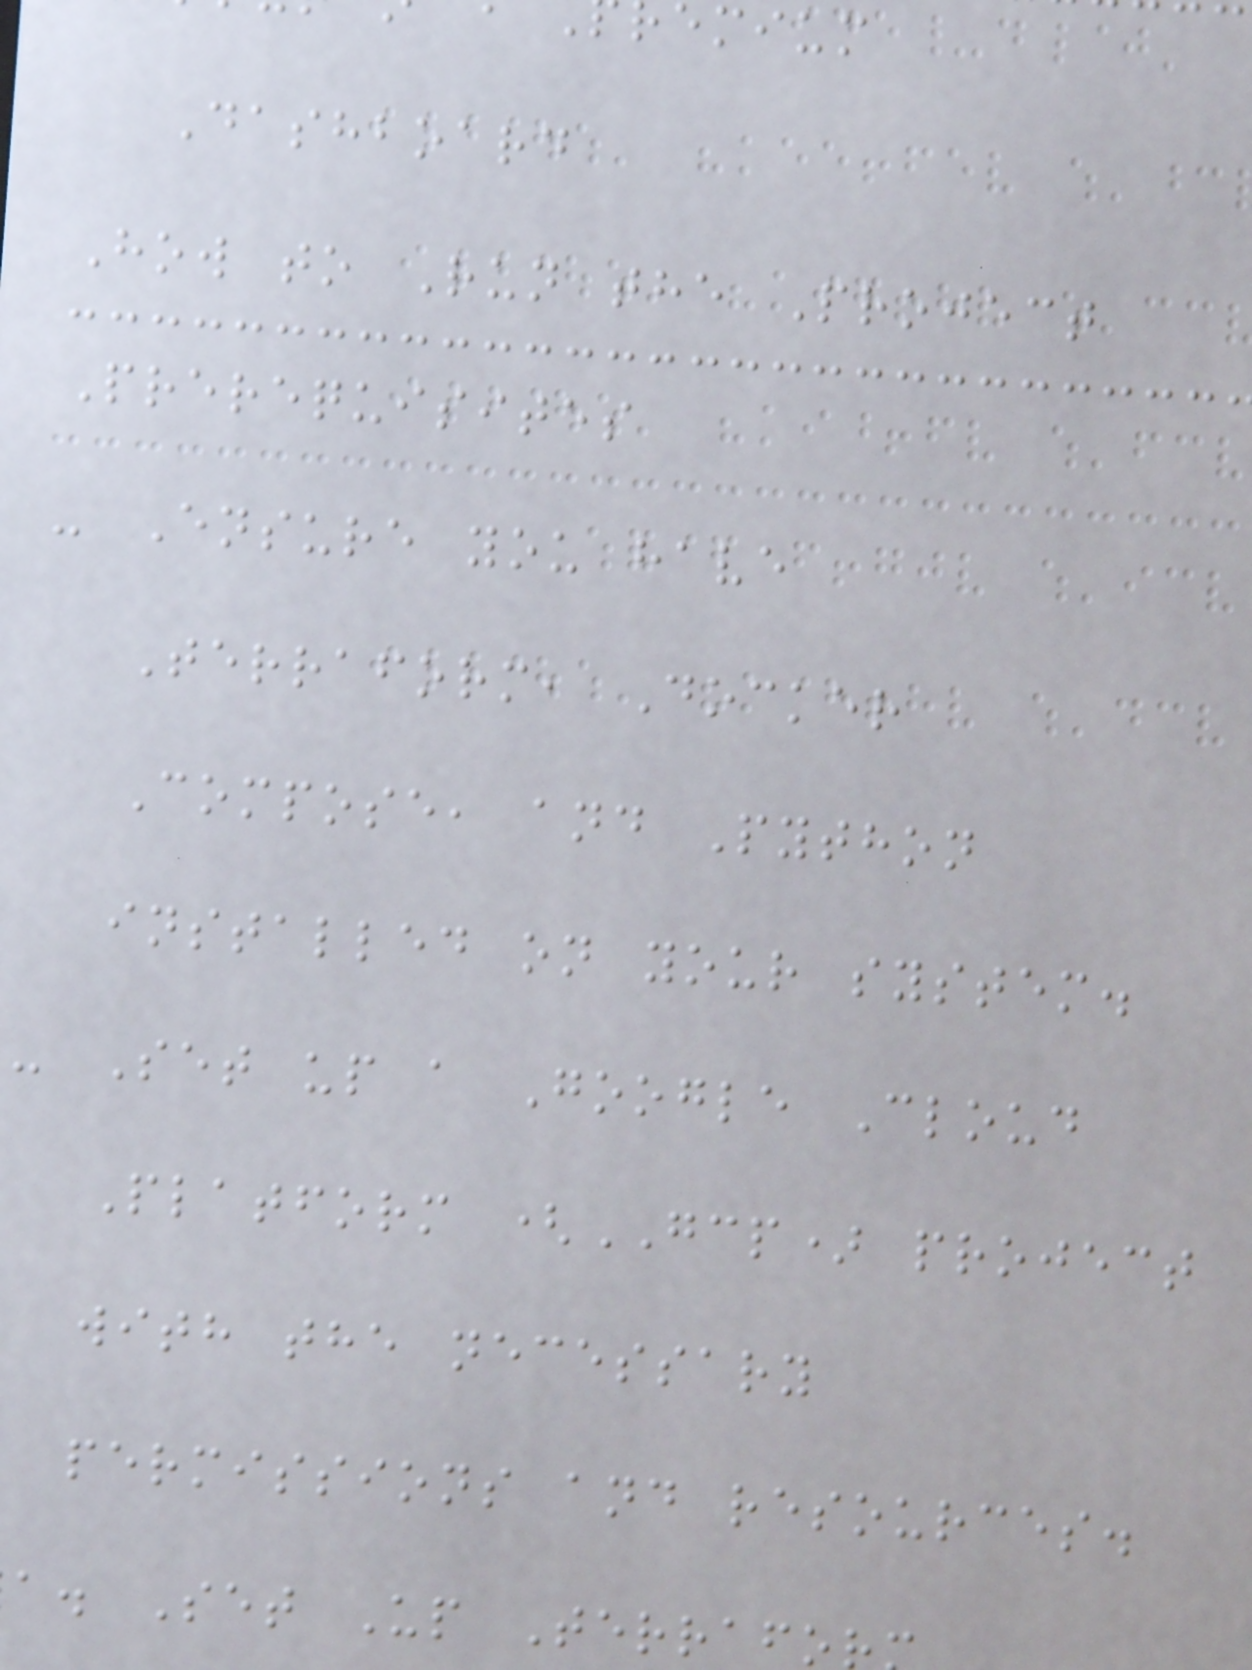emium
Dashboard
How to Run the Project
Prerequisites
- Ensure you have
Terraform, Docker
Compose, and Python
installed on your system.
- Set up a Google Cloud
Platform (GCP) project
with the necessary
permissions and resources.
a. Set Up Terrafo
